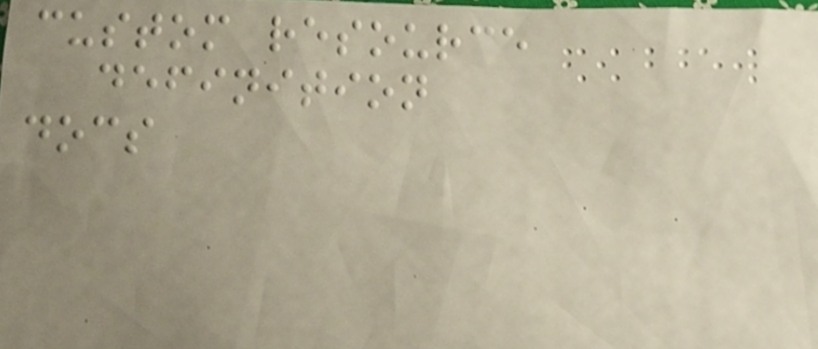custom resource
definition
docs
